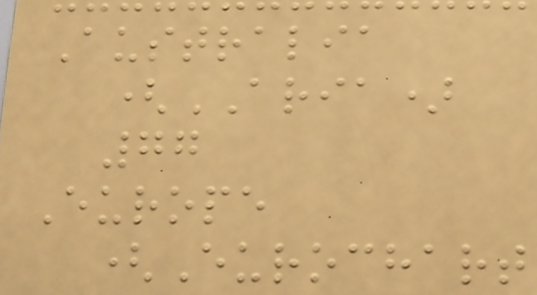Australia
(ARIA)
77
Europe
(Eurochart
